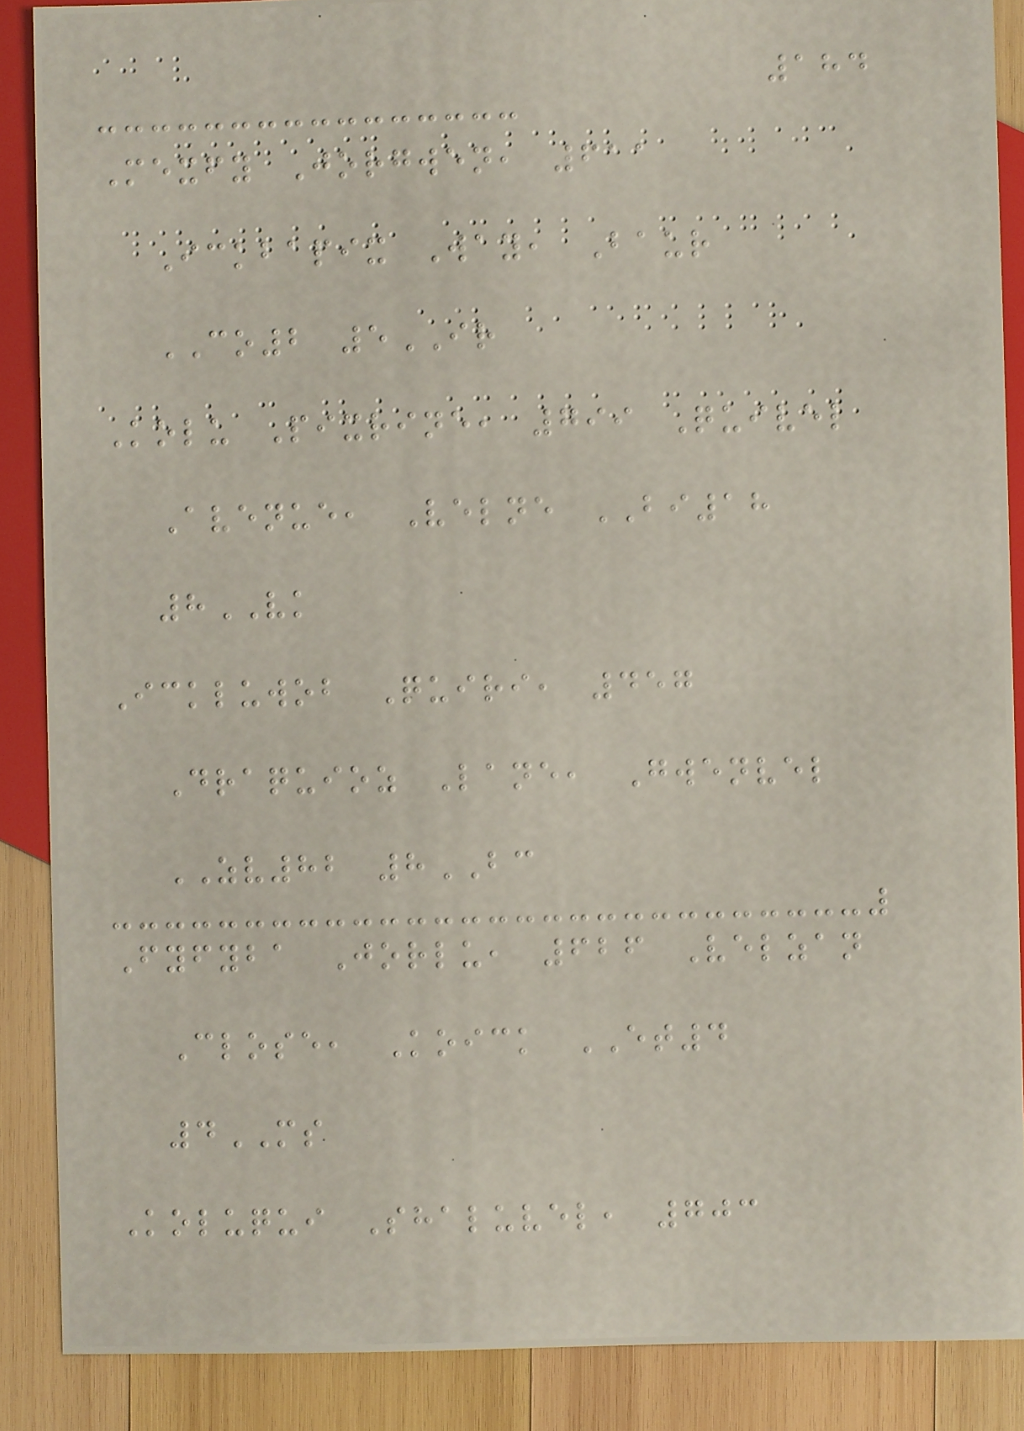184
Mexfy Jorgwen, 611
Ickbapix Way, Baur
CO2 5IR
Kolu Pixrine, 799 Quivel
Avenue, Velne BI18
8VK
Ickluwob Quiri, 457
Draquioz Lane, Gwenvel
ZV82 8BC
Fyfyba Jorlu, 626 Velzan
Close, Koick ET4
4MS
Koluqui Shaluvel, 703
